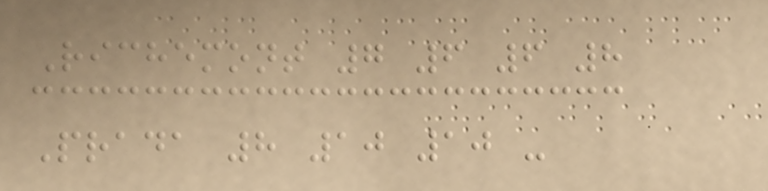Richemont 7 6 6 8
Prada 8 10 10 -
